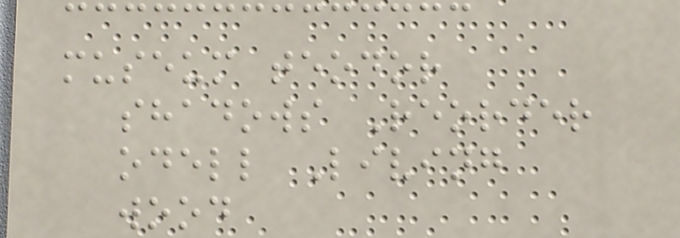museum teodor
shadows Reorder
odell Living
wood
